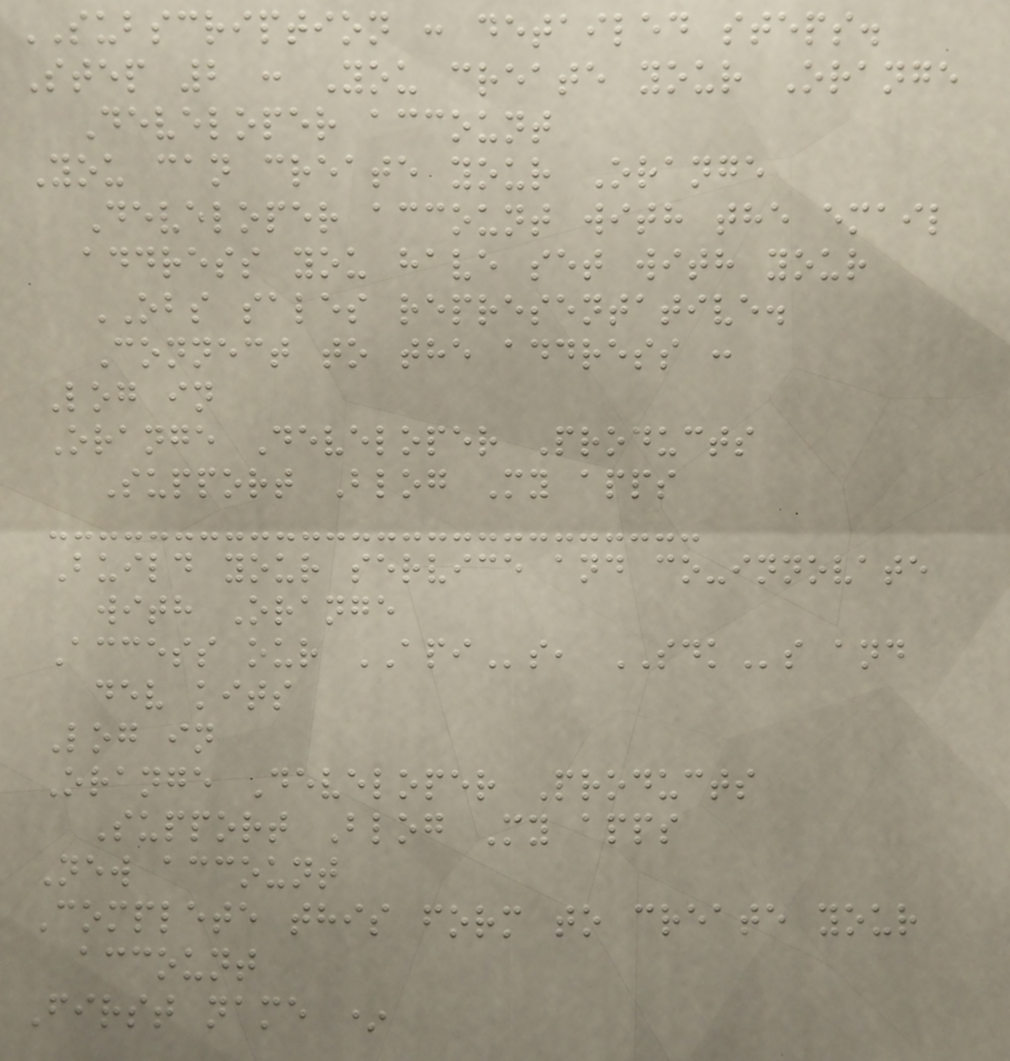SUBSCRIPTION : detailed steps.
Step 2 : You create your Orange
Developer account
You can create your Orange
Developer account with the email
address you have set with your
OBS sales representative.
Connect to the address :
Log in
Orange Developer Products
Support Blog My apps
Build your service and co-innovate
with Orange
Access our APIs, SDKs and
dev kits
Log in
Orange Developer Products
Support Blog My apps
New account
Complete this form to create your
account
First name *
